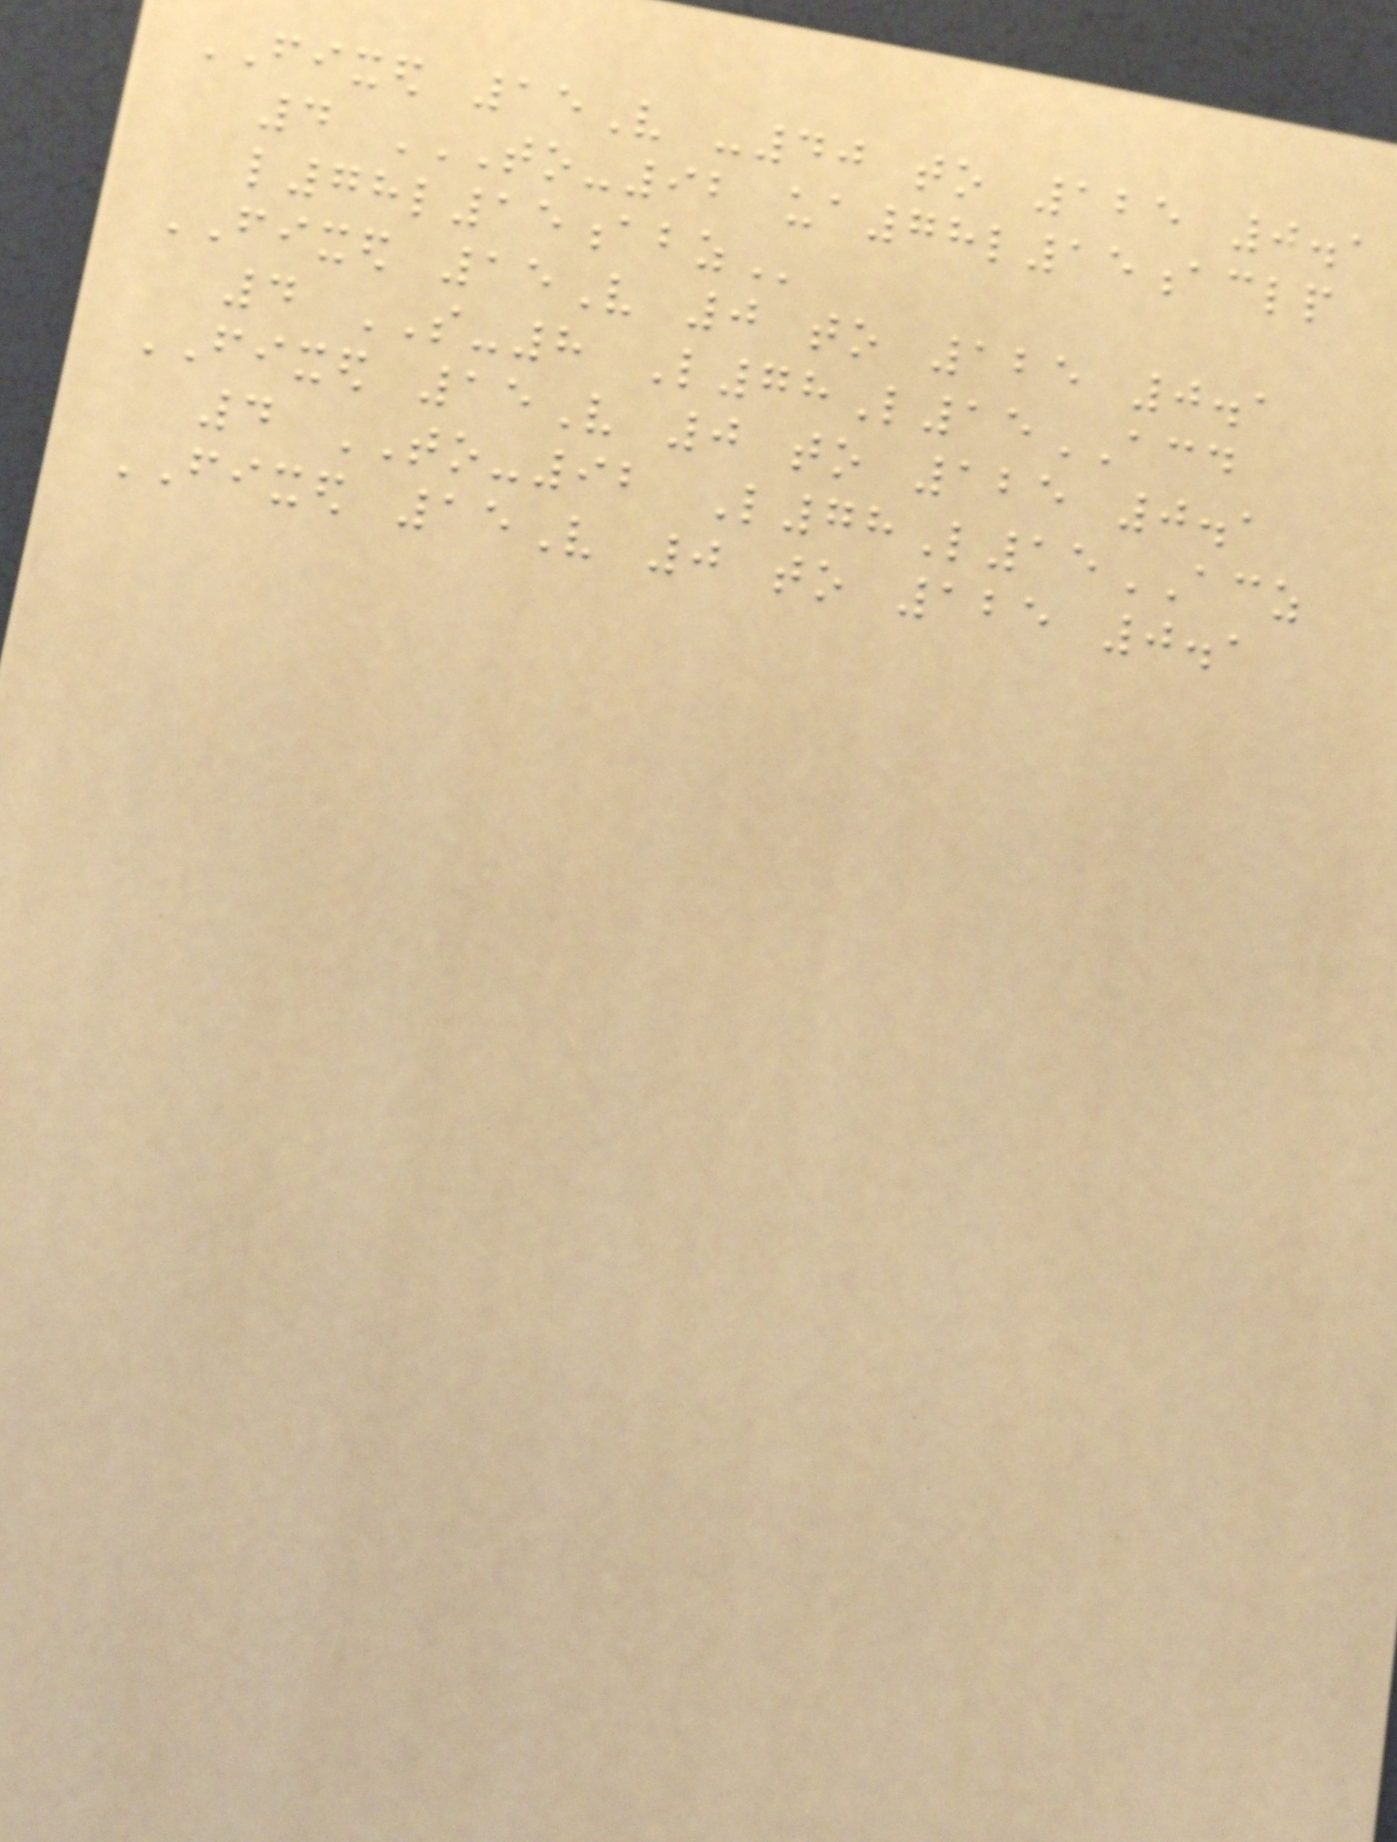FIXED 15V -40 to 125 0.1
4 TO-92 UA78L15ACLP
L78L15ABZ
FIXED 15V 0 to 125 0.1
4 SO-8 L78L15ACD
FIXED 15V 0 to 125 0.1
4 TO-92 L78L15ACZ
FIXED 15V 0 to 125 0.1
